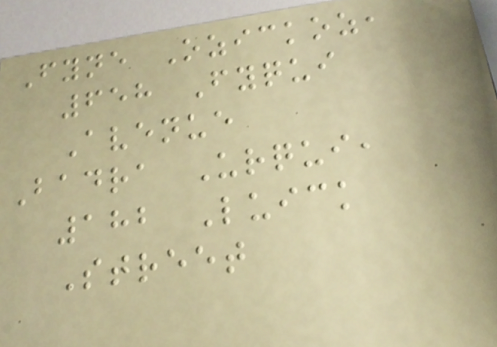Fyne Ozickoz,
658 Fyqui
Avenue
Badra Urqui,
182 Luick
Street
